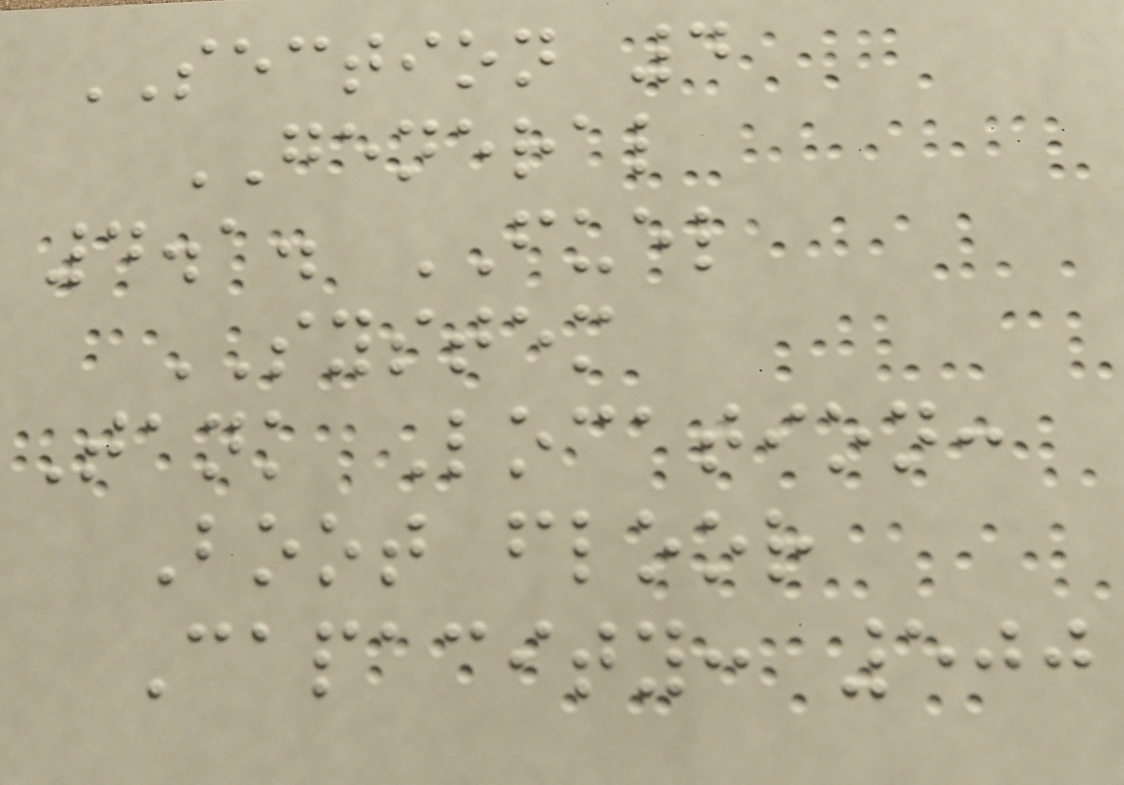SECTION 4
GENERAL
4.1. FUEL
SYSTEM
Tank Location:
Boot floor
Capacity: 500
